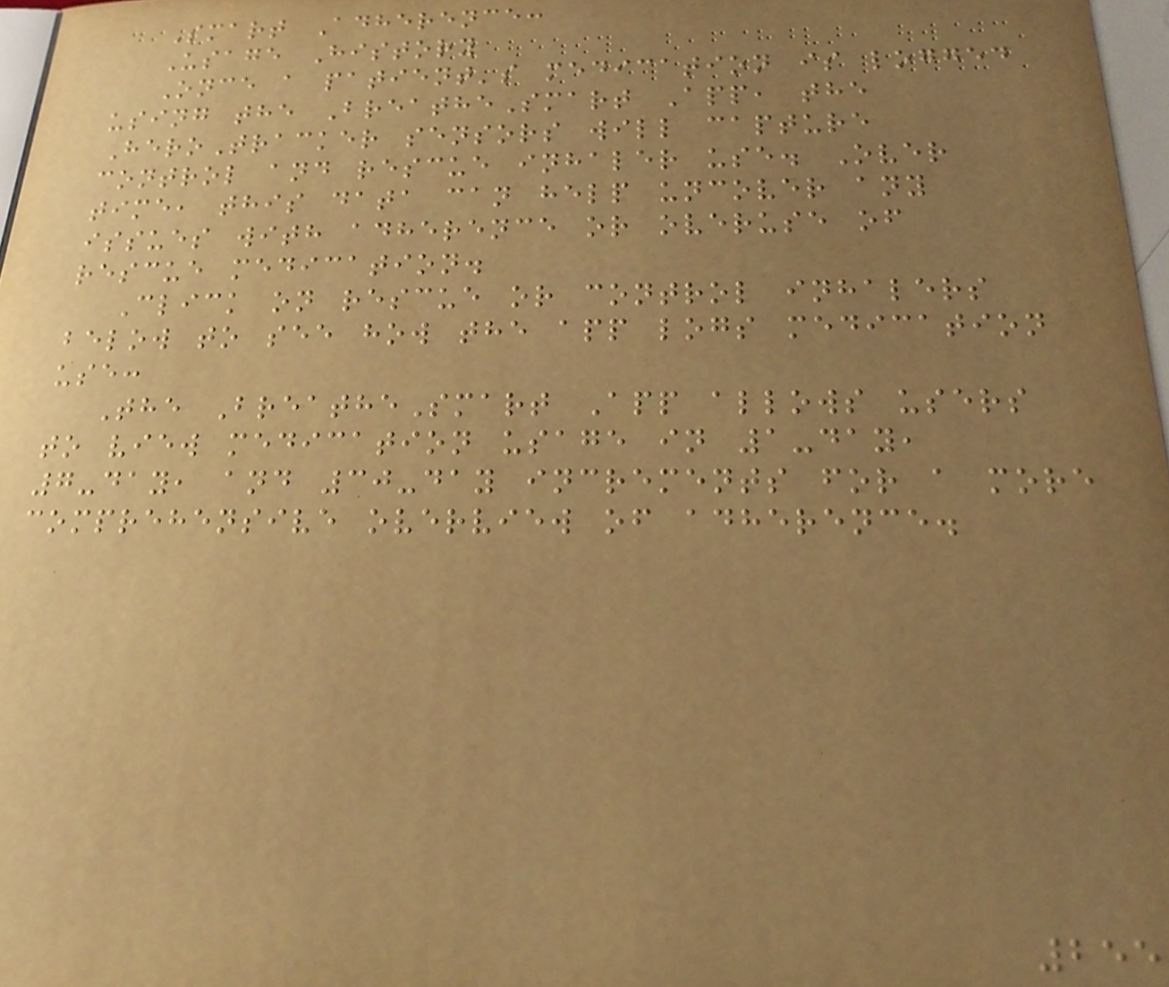Smart Adherence:
Usage History
Once a patient's medication is logged
using the BreatheSmart App, the
HeroTracker sensors will capture
control and rescue inhaler use. Over
time, this data can help uncover any
issues with adherence or overuse of
rescue medication.
Click on rescue or control inhalers
below to see how the app logs medication
use:
The BreatheSmart App allows users
to view medication usage in 1-day,
7-day, and 30-day increments for a more
comprehensive overview of adherence.
255
